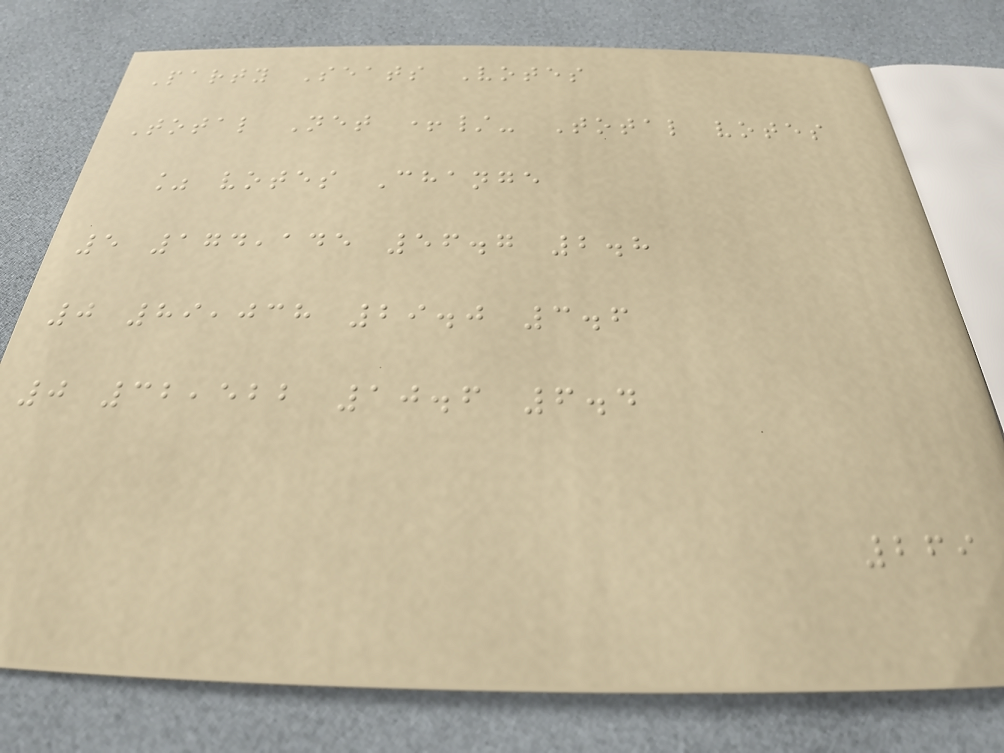Party Seats Votes
Total Net +/- Total votes
% votes Change
5 174,145 56.7 2.8
0 89,038 29.0 3.6
0 32,522 10.6 6.4
269
